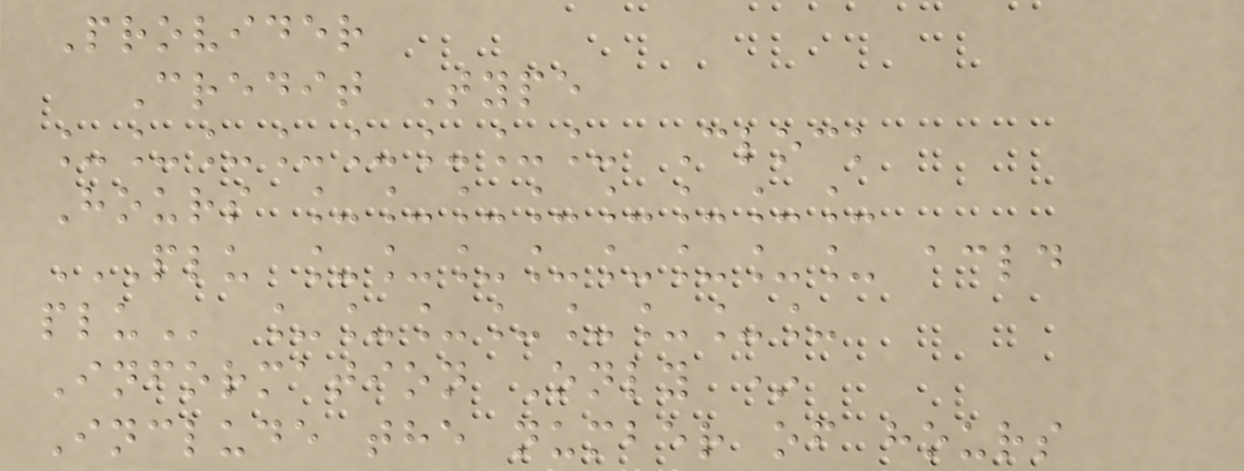Provider
Credit Type
________ Clock
Hours ________
PLU ________ ACLD
PLU ________
Information Only *
Include the number of hours
